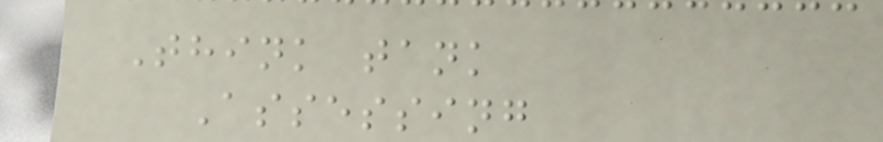Think tank
Assessing
